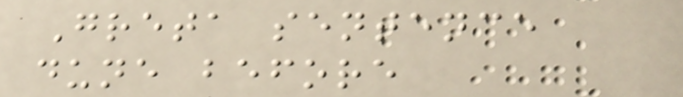Greta sentence
dune before
